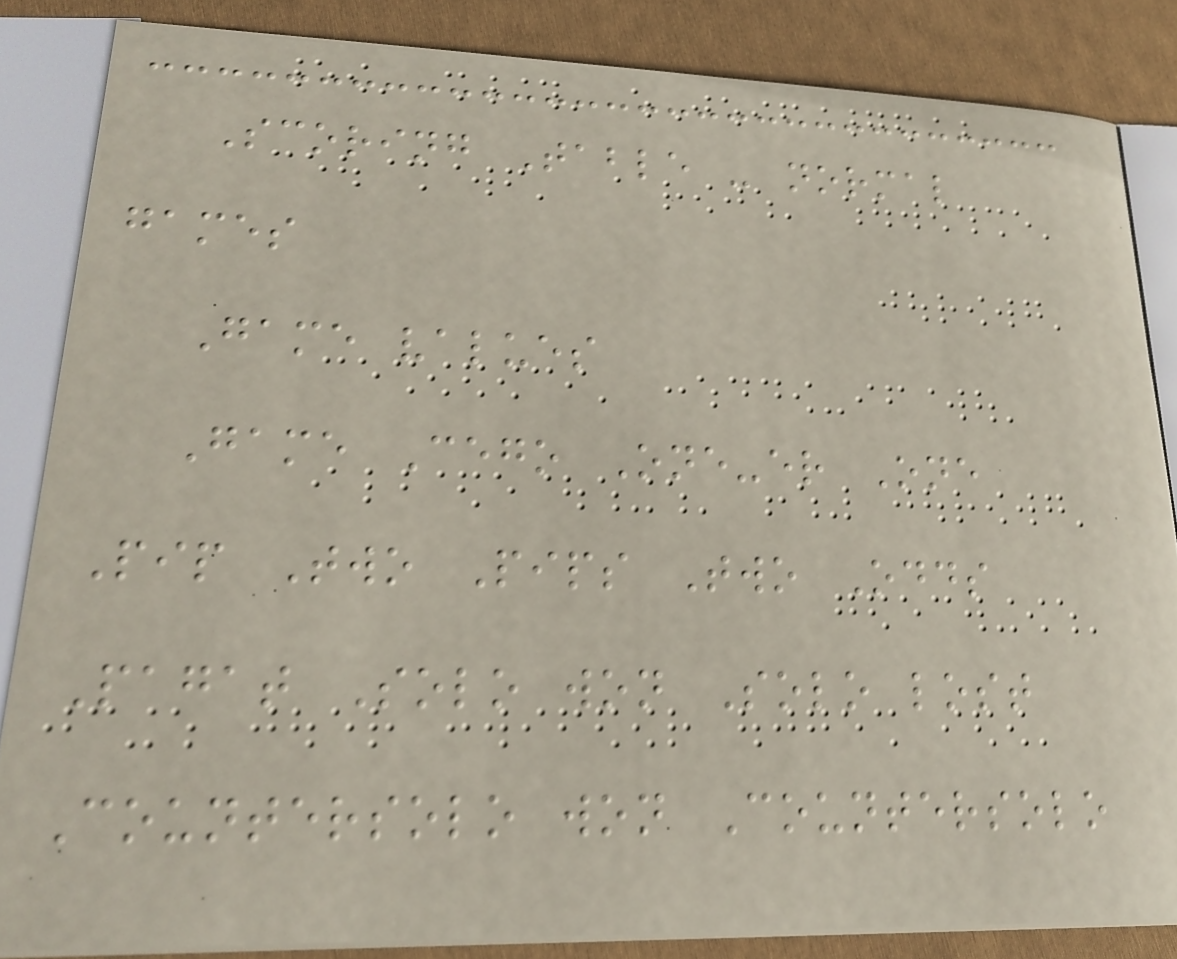Scoring Table - normal
games
Game values
Game Cego One-er One
Pip Two Pips Two Odds
Pagat Solo won Solo lost
Countersolo won Countersolo
